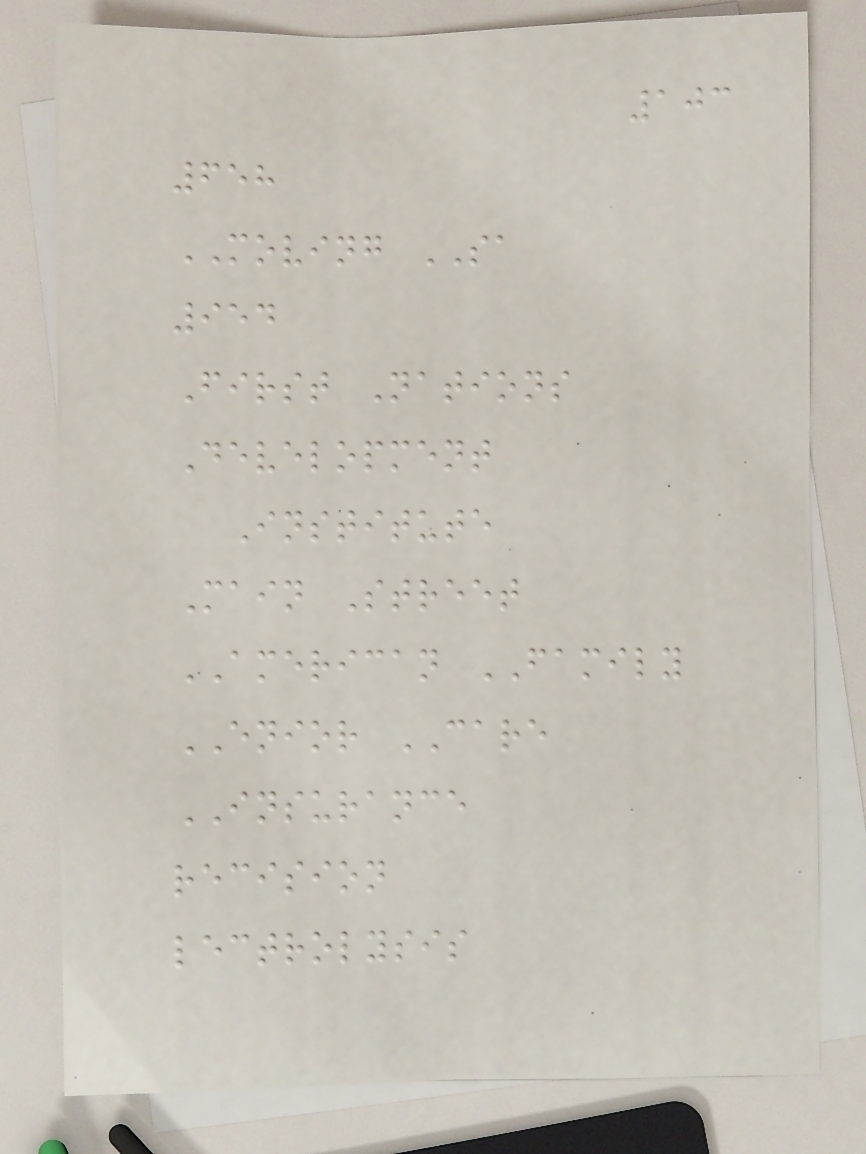103
658
MOVING SA
954
First Nations
Development
Institute
Main Street
AMERICAN FAMILY
ENIOR CARE
INSURANCE
recision
lectrolysis
